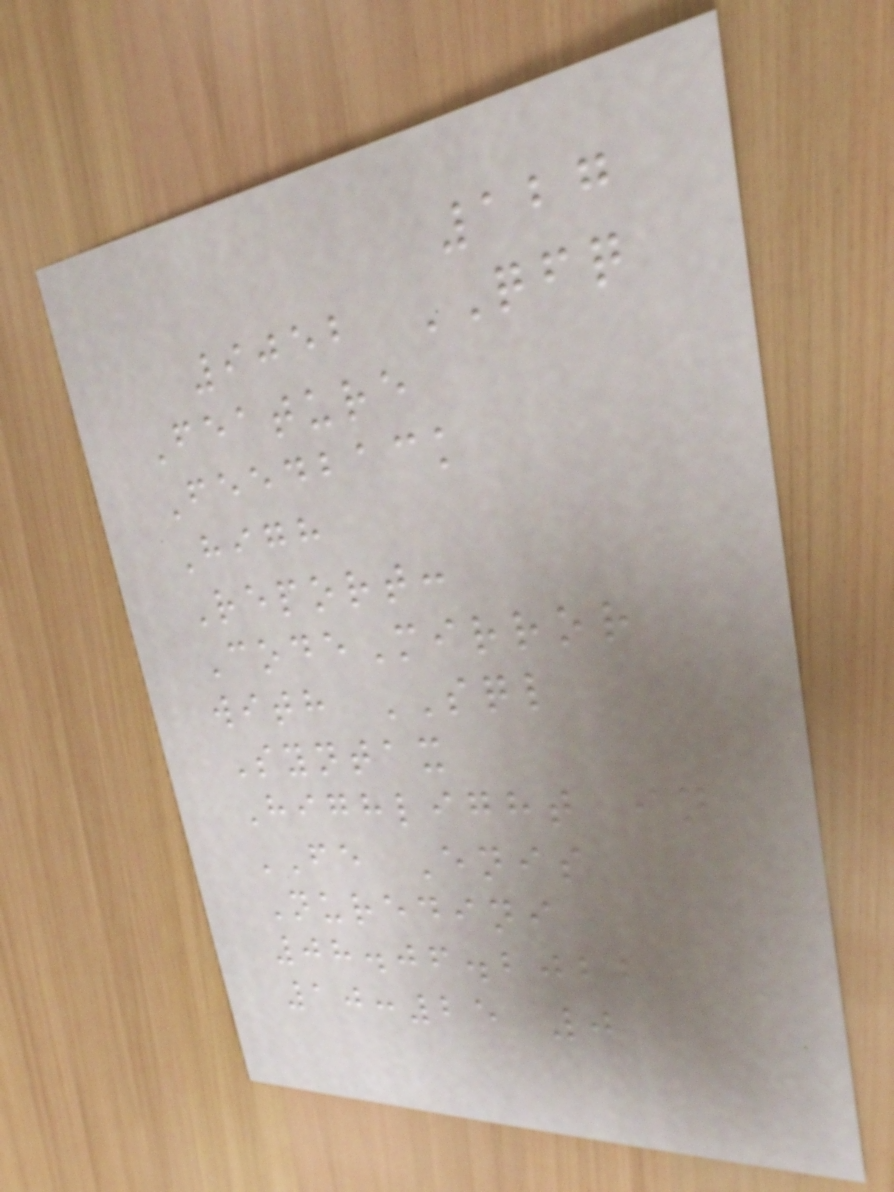127
9052 QFQ
Feature
Feedback
High
Report:
CodeMirror
with SQL
Syntax
Highlight in
FE Enis
Nuredini
08.06.2022
10:25 0
